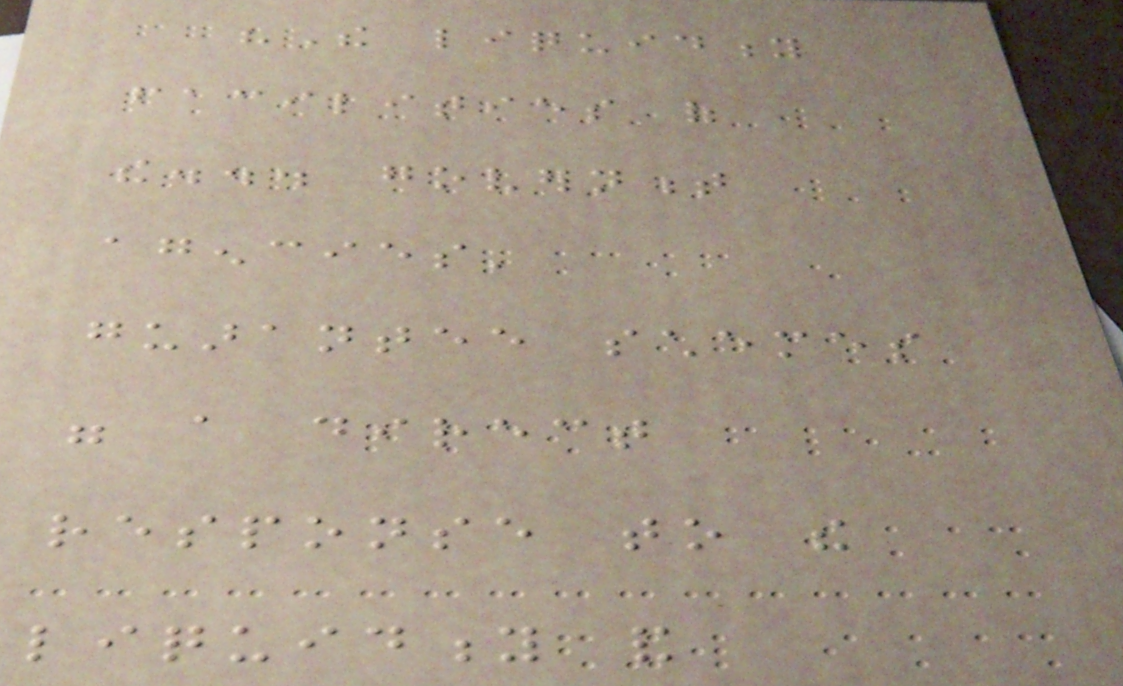"The liquidity
facilities of
the... government
agencies'
guarantee schemes
were a direct
response to the
liquidity and
